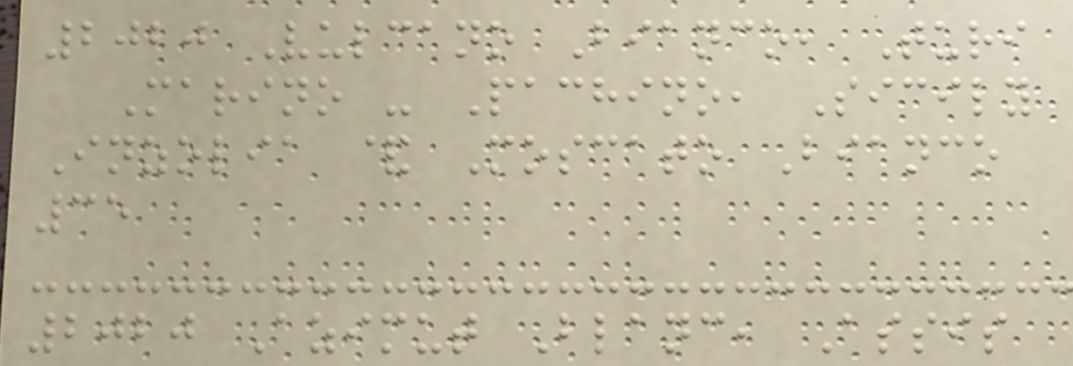2020 Vulcano Bianco, Turi
Marino - Pachino, Sicily
Inzolia & Moscato Bianco
35
2020 Azimut Blanc, Assis
